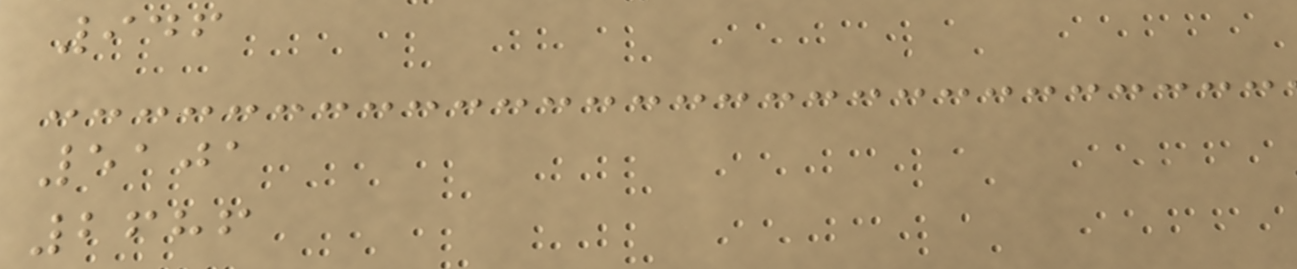946
5101
2686
